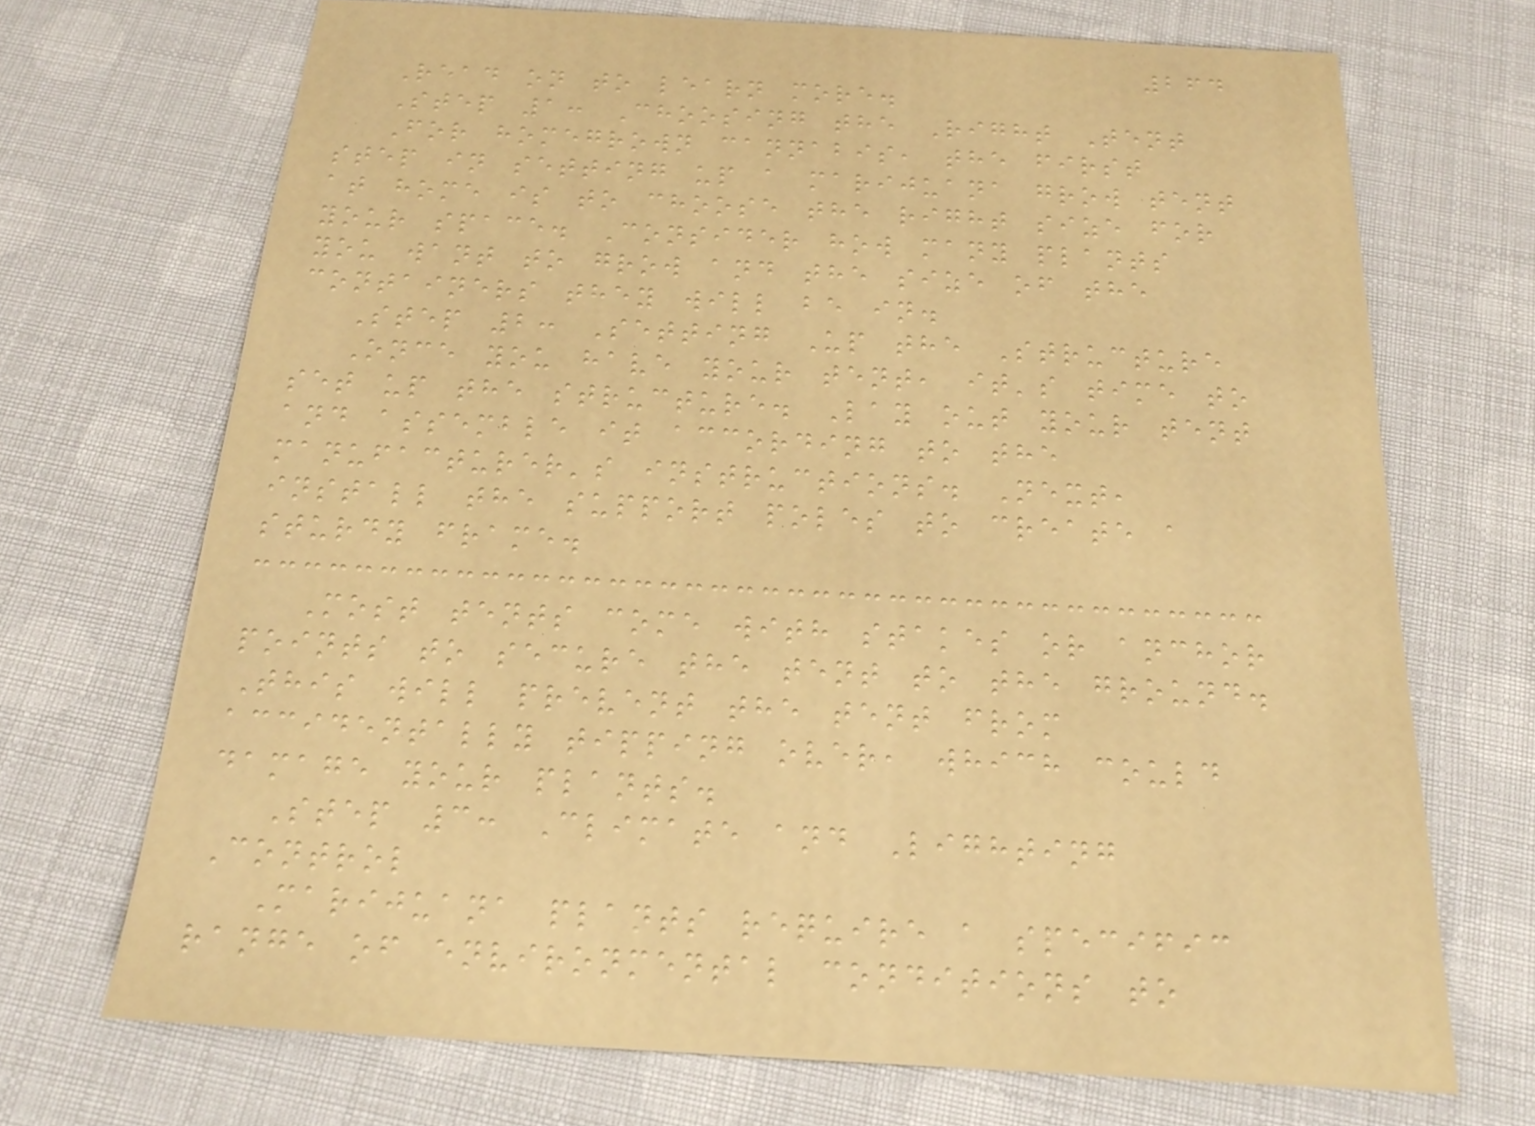264
Read on to learn more.
Step 1: Choosing the Right Tent
For homegrown cannabis, the first
step in setting up a marijuana grow tent
at home is to choose the right size for
your space. Consider how many plants
you want to grow and the size of the
containers they will be in.
Step 2: Setting Up the Structure
Once you have your tent, it's time to
set up the structure. Lay out your tent
and assemble it according to the
manufacturer's instructions. Next,
install the support poles to create a
sturdy frame.
Most tents come with stakes or anchor
points to secure the tent to the ground.
This will prevent the tent from
accidentally tipping over, which could
damage your plants.
Step 3: Climate and Lighting
Control
Marijuana plants require a specific
range of environmental conditions to
